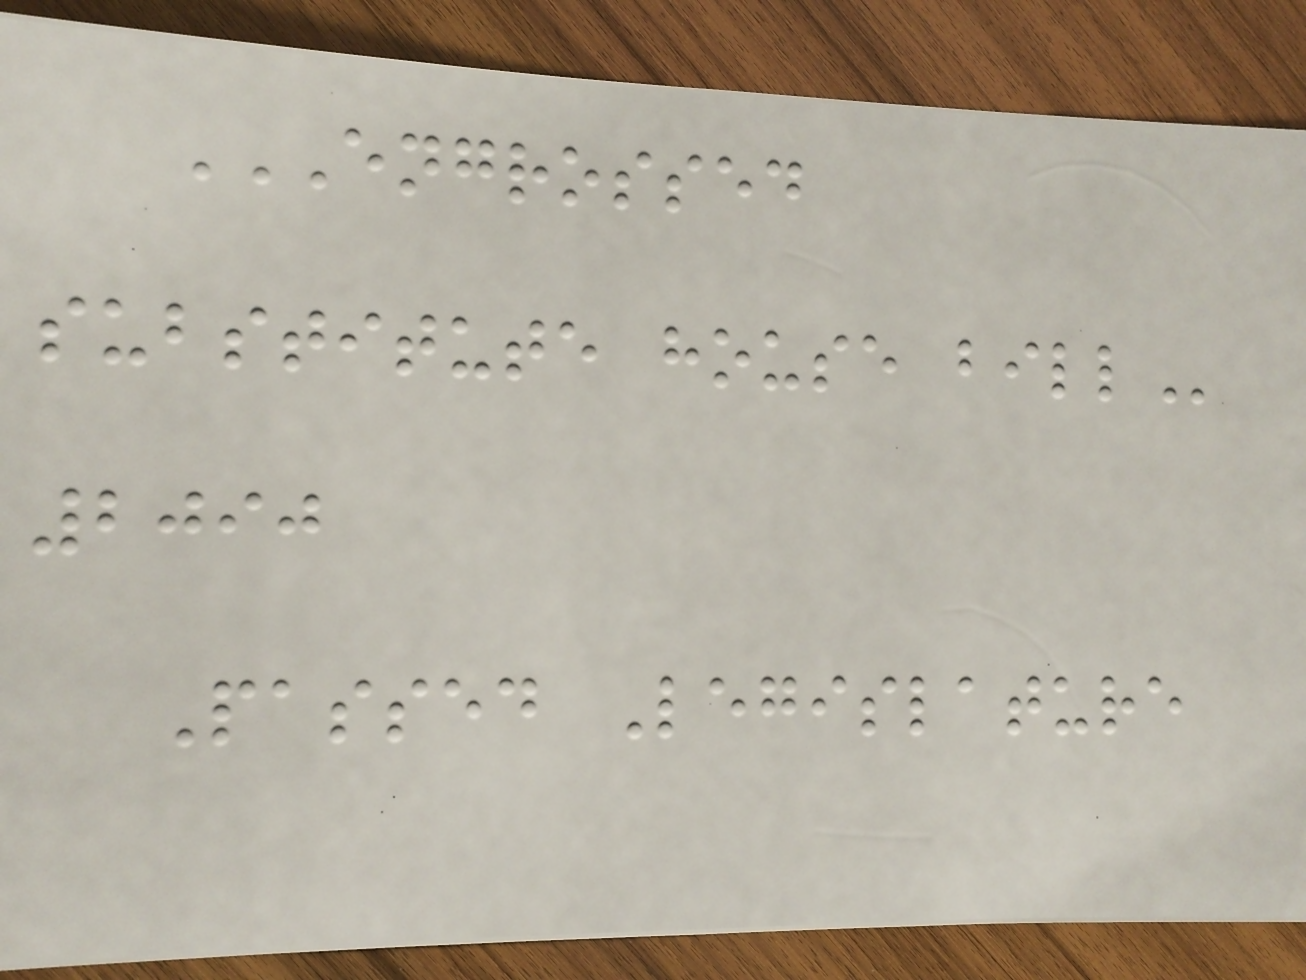ENGROSSED
SUBSTITUTE HOUSE BILL
2090
Passed Legislature
